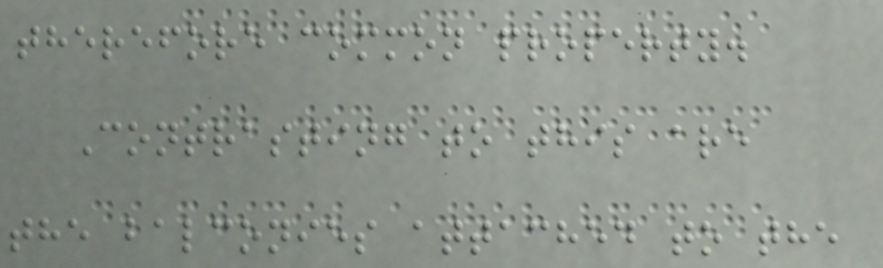therefore common property.
Contrasting to this are
the balconies attached to the
